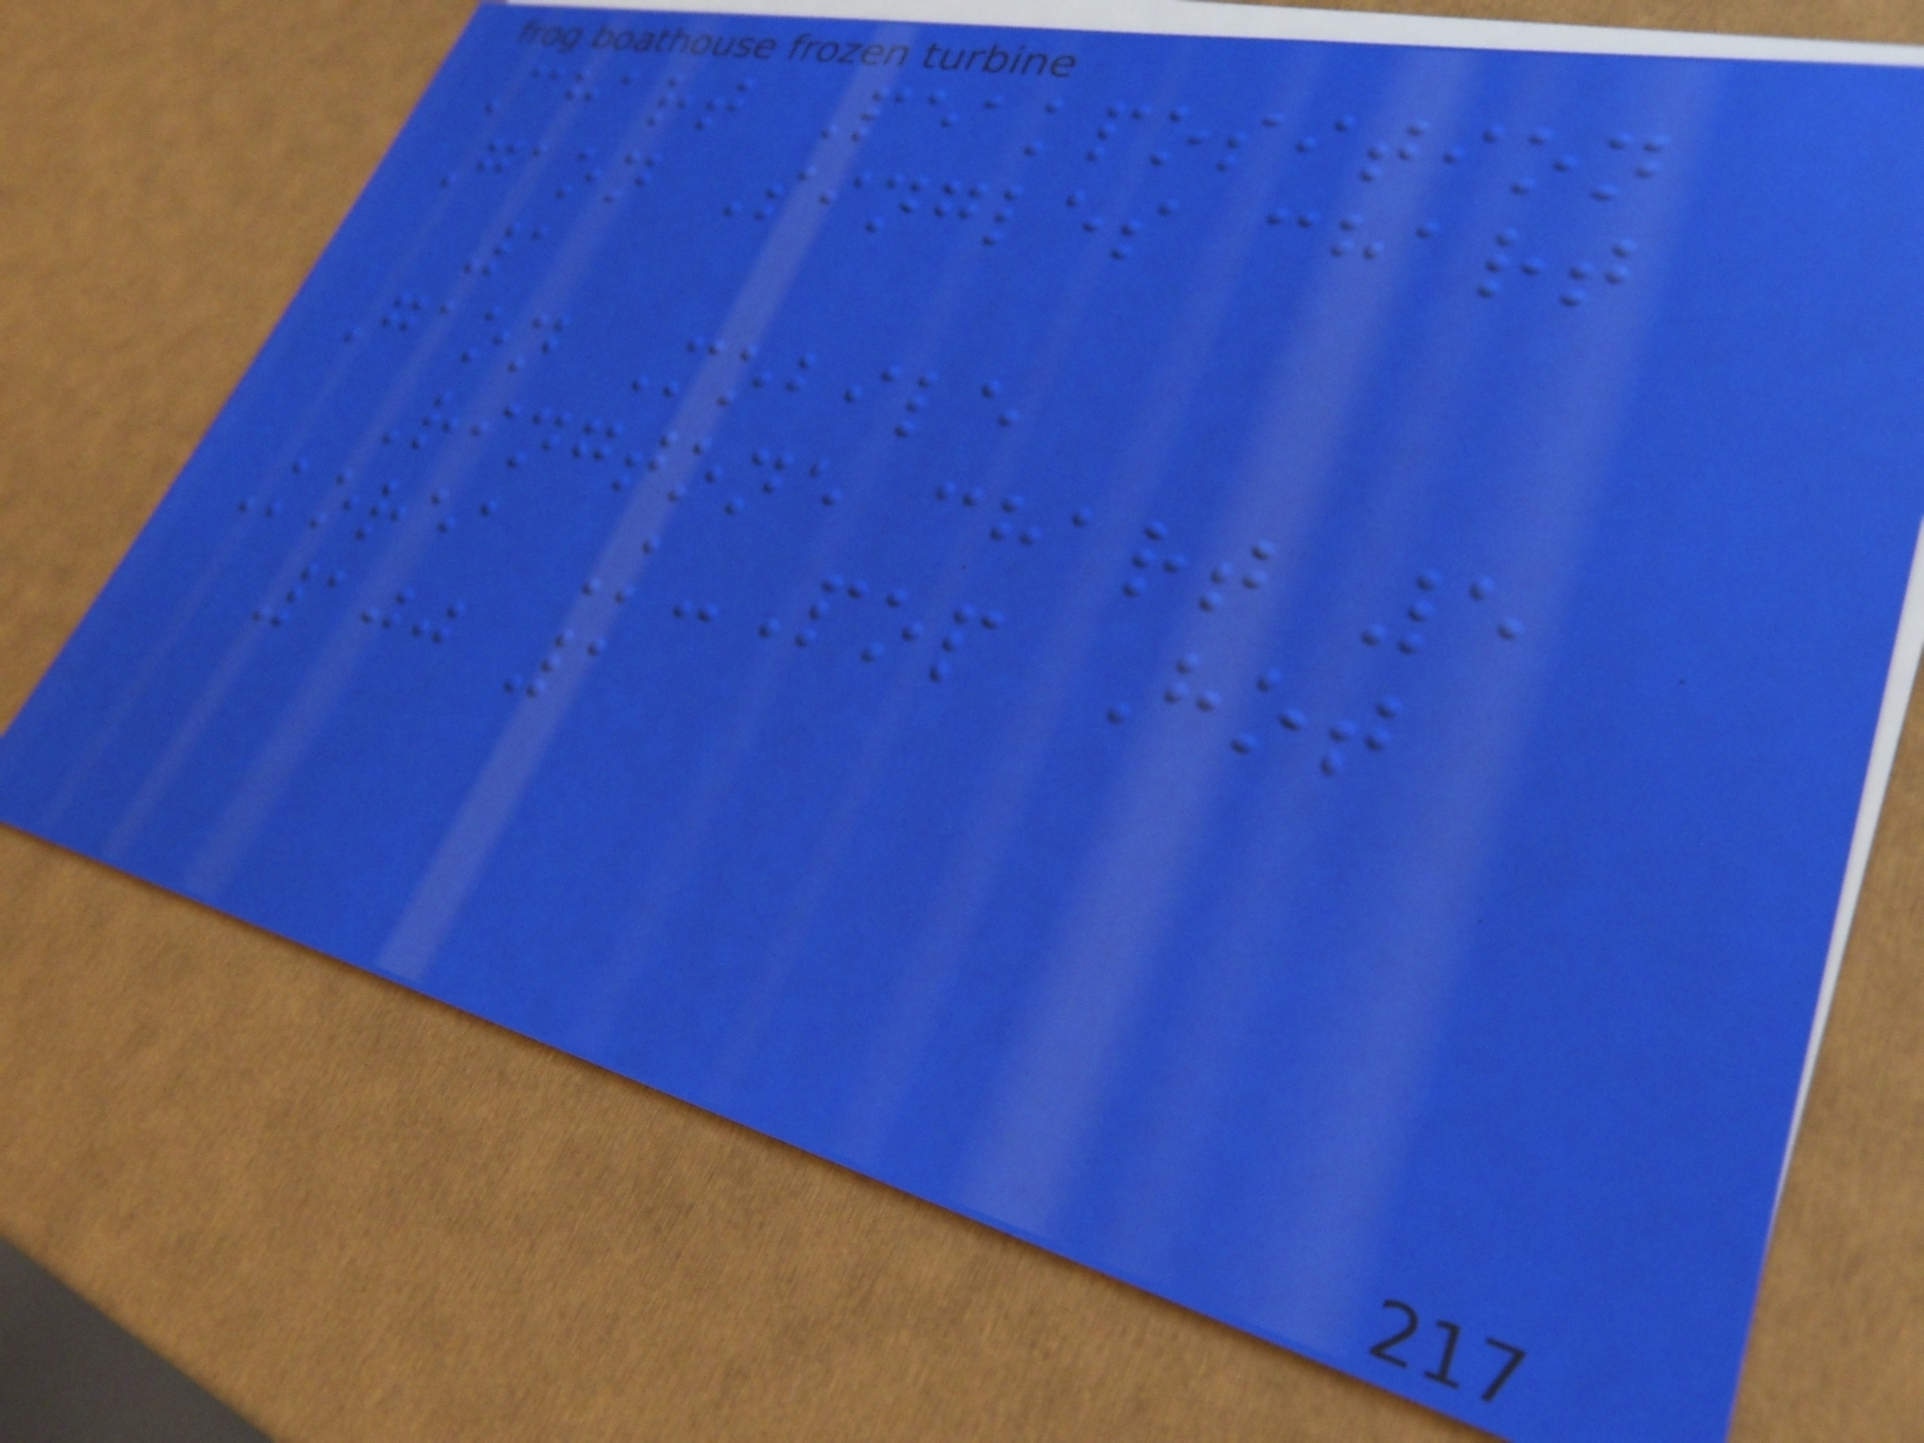Chart Peakposition
Gaon Singles chart
1
Gaon Mobile
Ringtone chart 5
Korea K-Pop Hot
100 1
